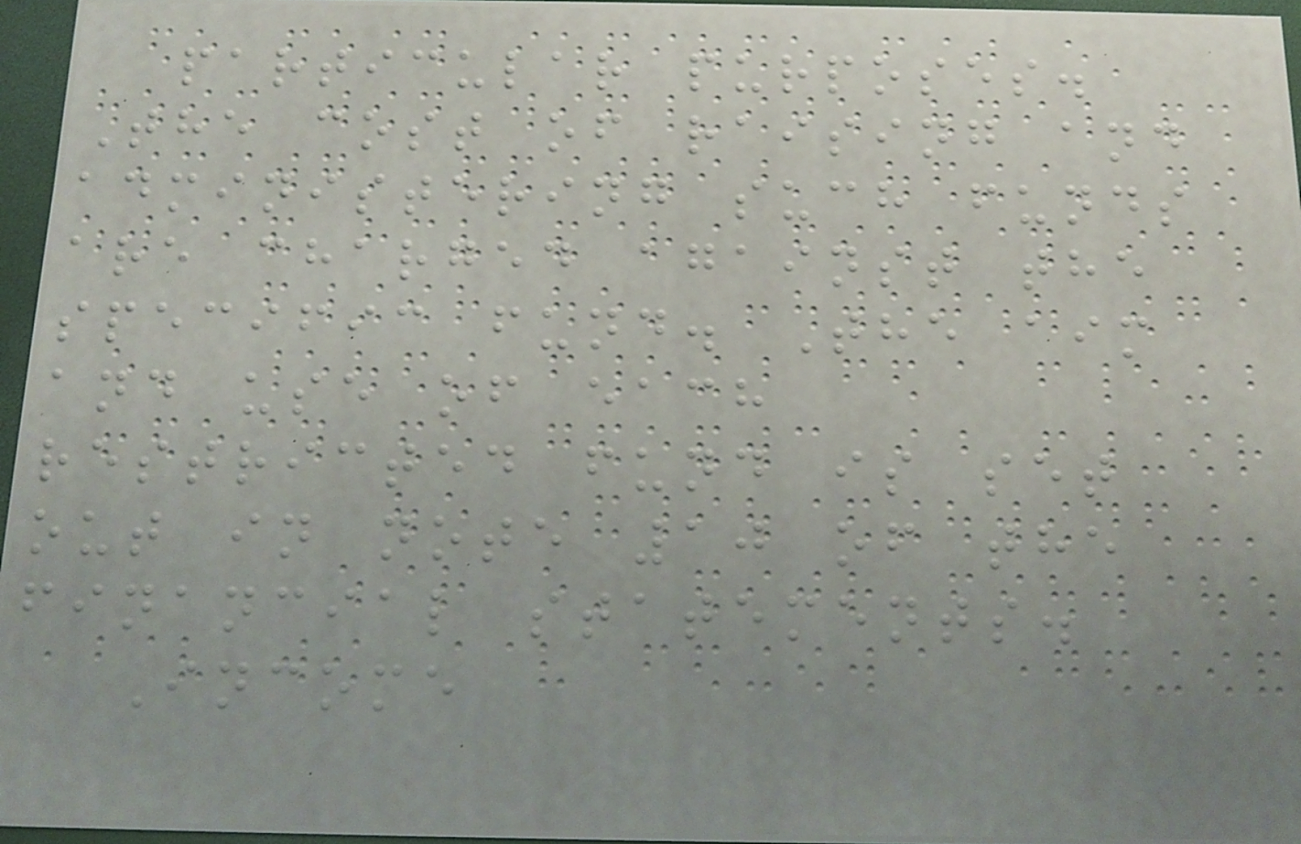particular purposes.
The cost of raising and
administering such funds
are charged against the
specific fund. The aim
and use of each
restricted fund is set
out in note 10 of the
financial statements.
Income
